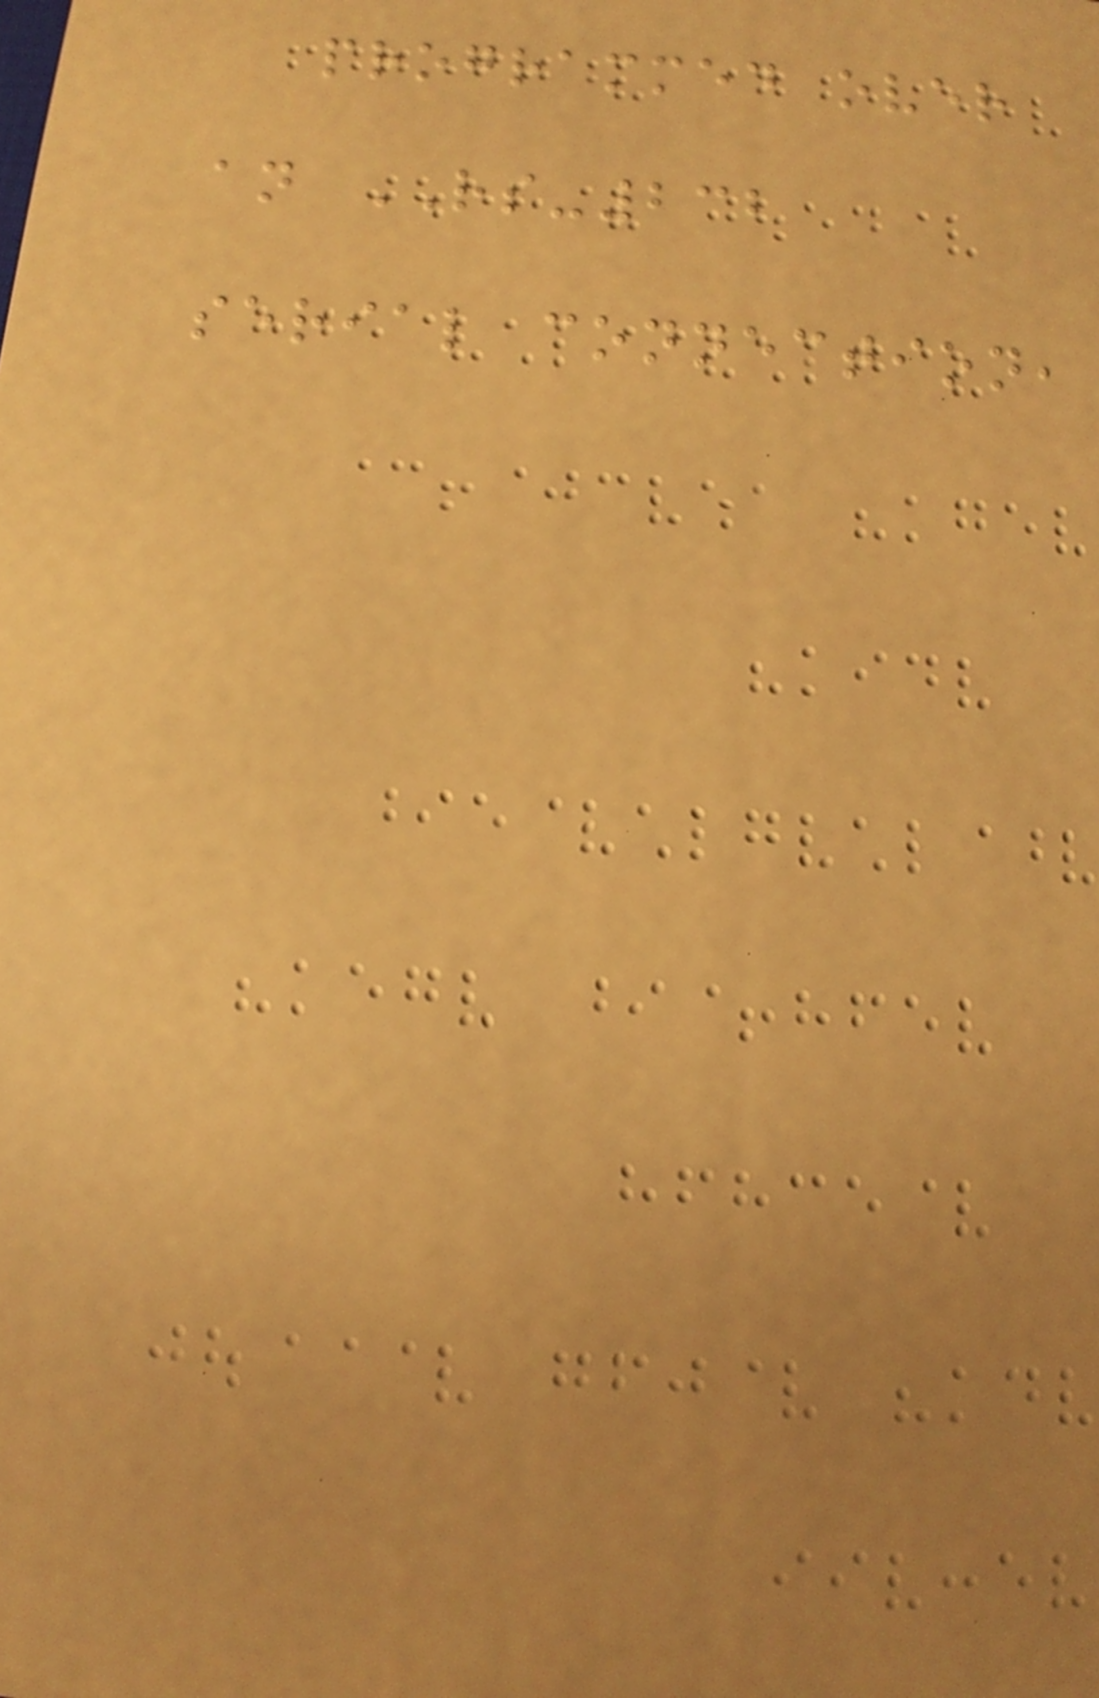programmed over
an RS-232
serial connection,
